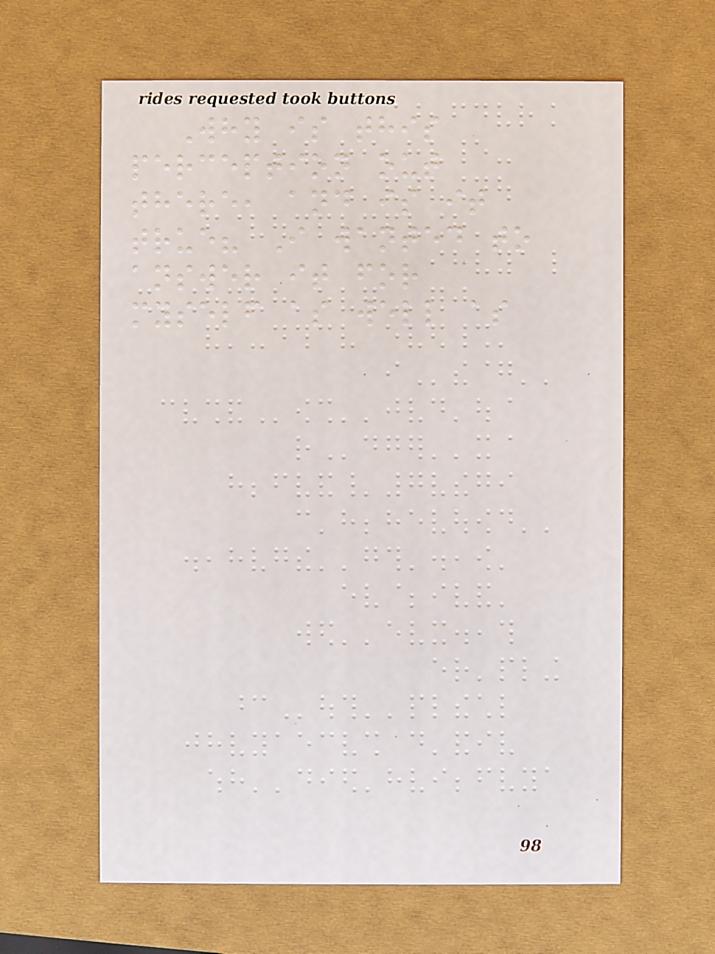Why is this
perception out
there, and is it
true? I wanted to
answer it for
myself as well as
